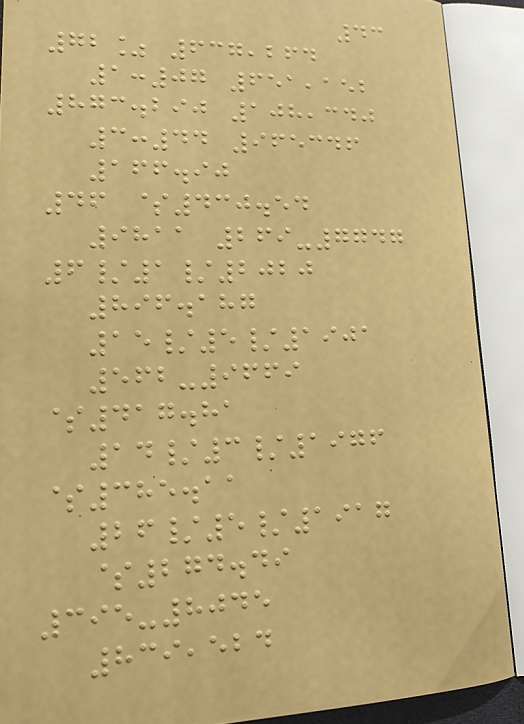43
72% 637,264
1:07 651,152
873.290 108,340
3:44 965346
166.90
46 $430.54
9811 269-7747
6/1/2020
896.187
15/5/1901
562-9669
$417.81
14/3/1976
$385.11
26/5/1917
$274.49
395-8045
839,524
